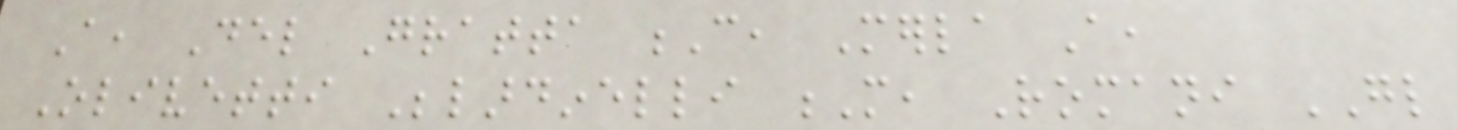A, Del Gratta C, Merla A,
Olivetti Belardinelli M, Romani GL
